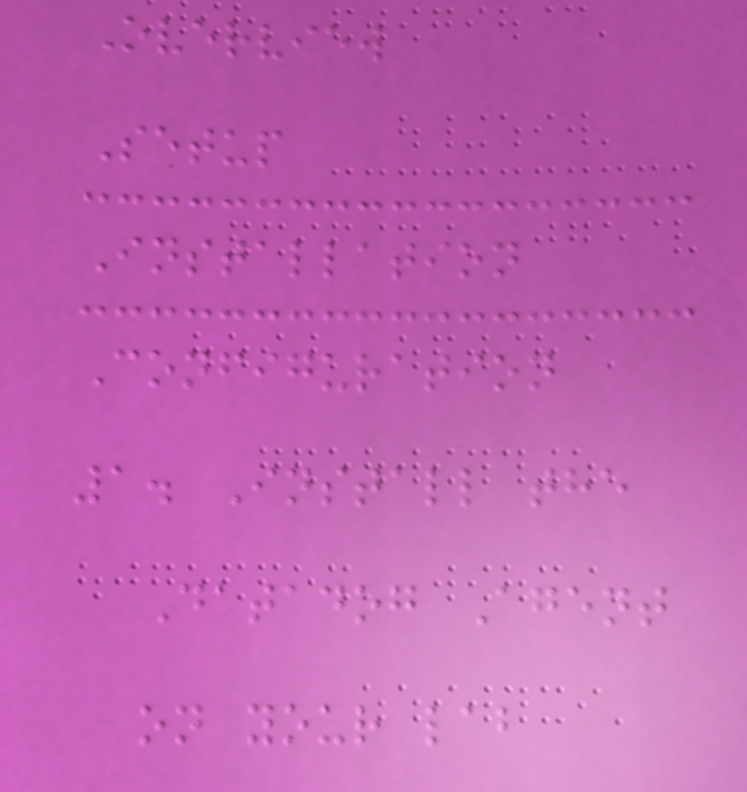Overview
Setup
Installation
Configuration
1. Install the
Datadog Agent
on your lab
